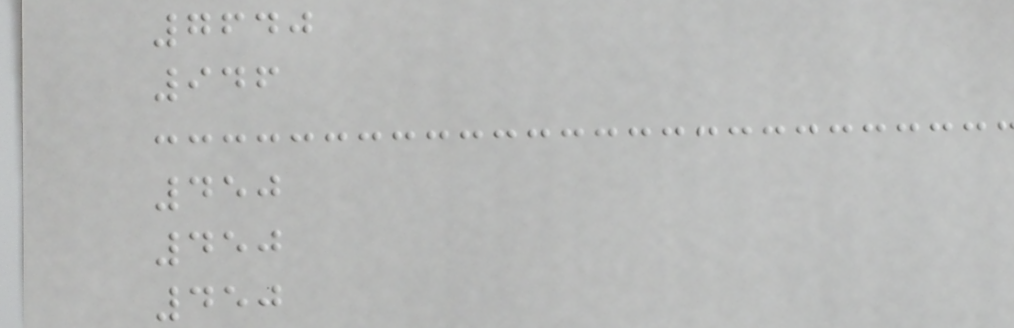7640
946
450
450
450
